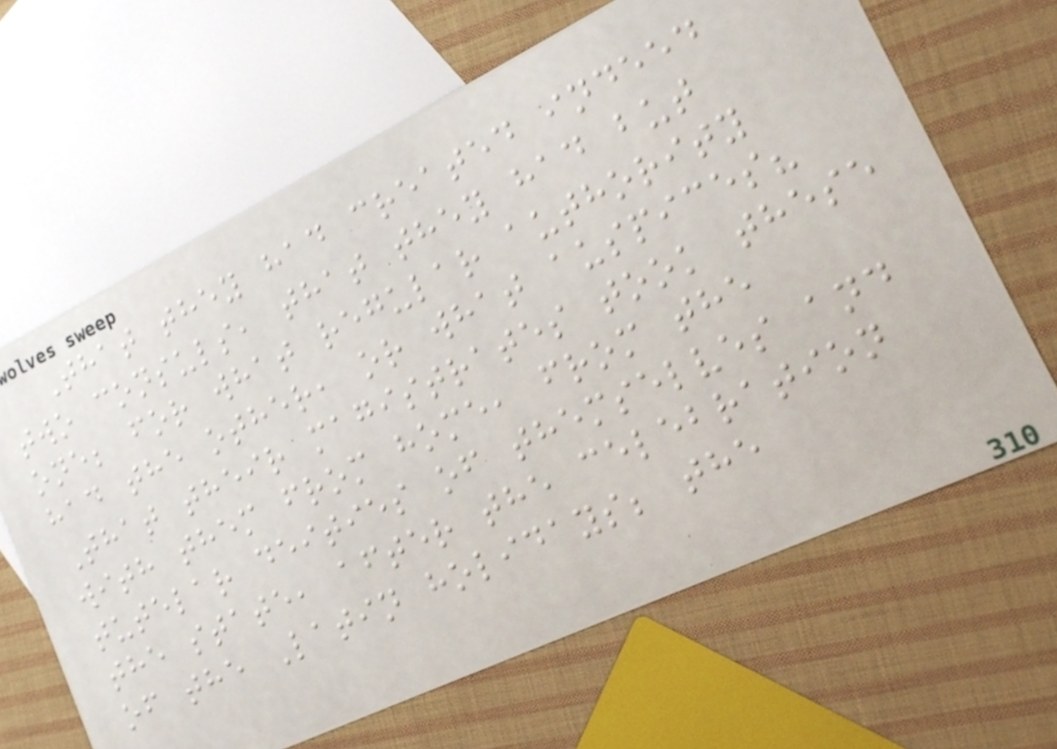That they had created indeed
two consuls, that they had but
one; for what regular authority
had the other, or what auspices?
That their magistrates took these
with them from home, from the
tutelar deities of themselves and
the state, after the celebration
of the Latin holidays; the
